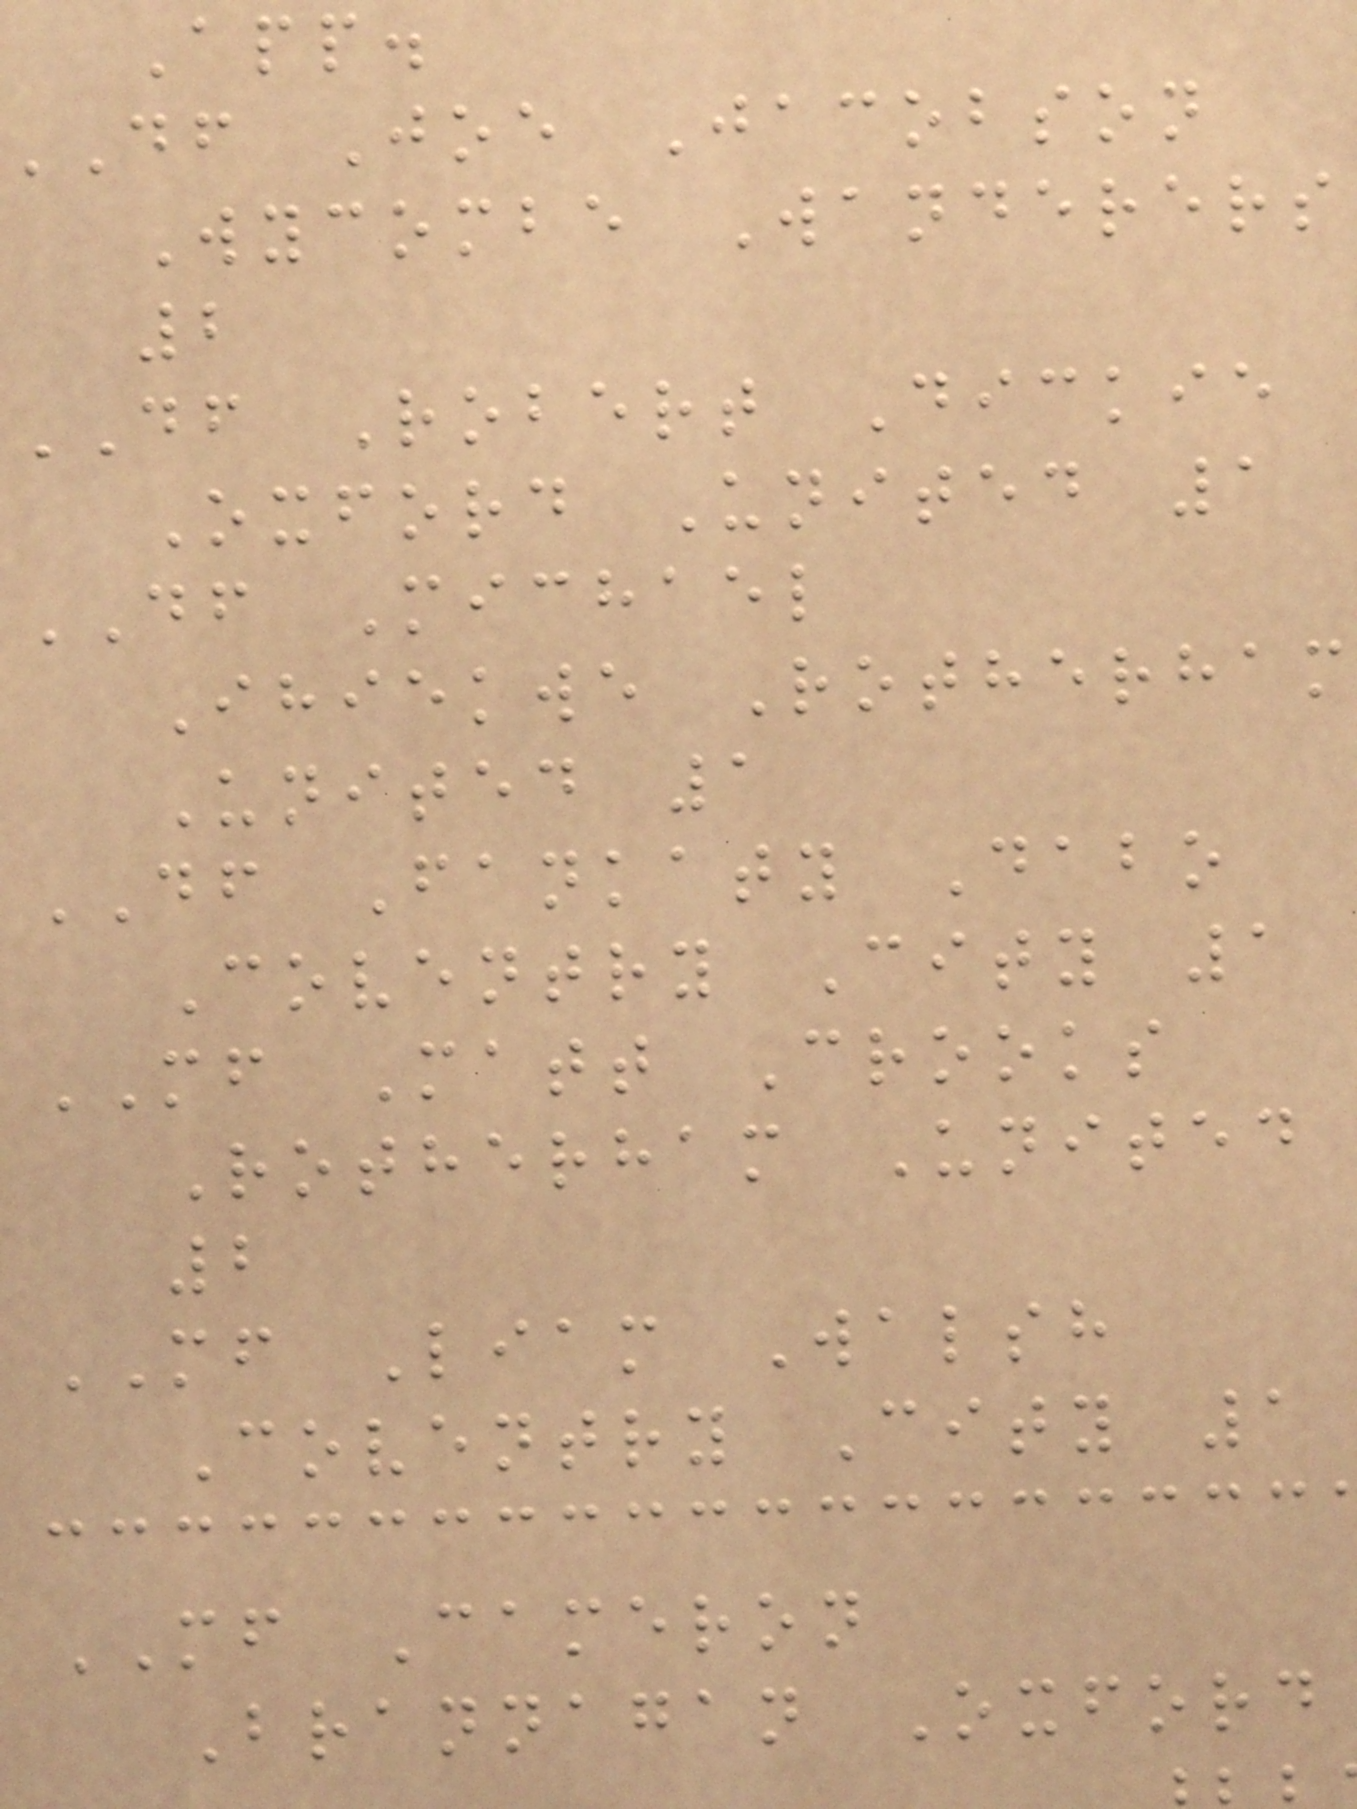App.
df Joe Jacobson
Wycombe Wanderers
2
DF Robert Dickie
Oxford United 1
DF Michael
Ihiekwe Rotherham
United 1
DF Fankaty Dabo
Coventry City 1
MF Matt Crooks
Rotherham United
2
MF Liam Walsh
Coventry City 1
MF Cameron
Brannagan Oxford
